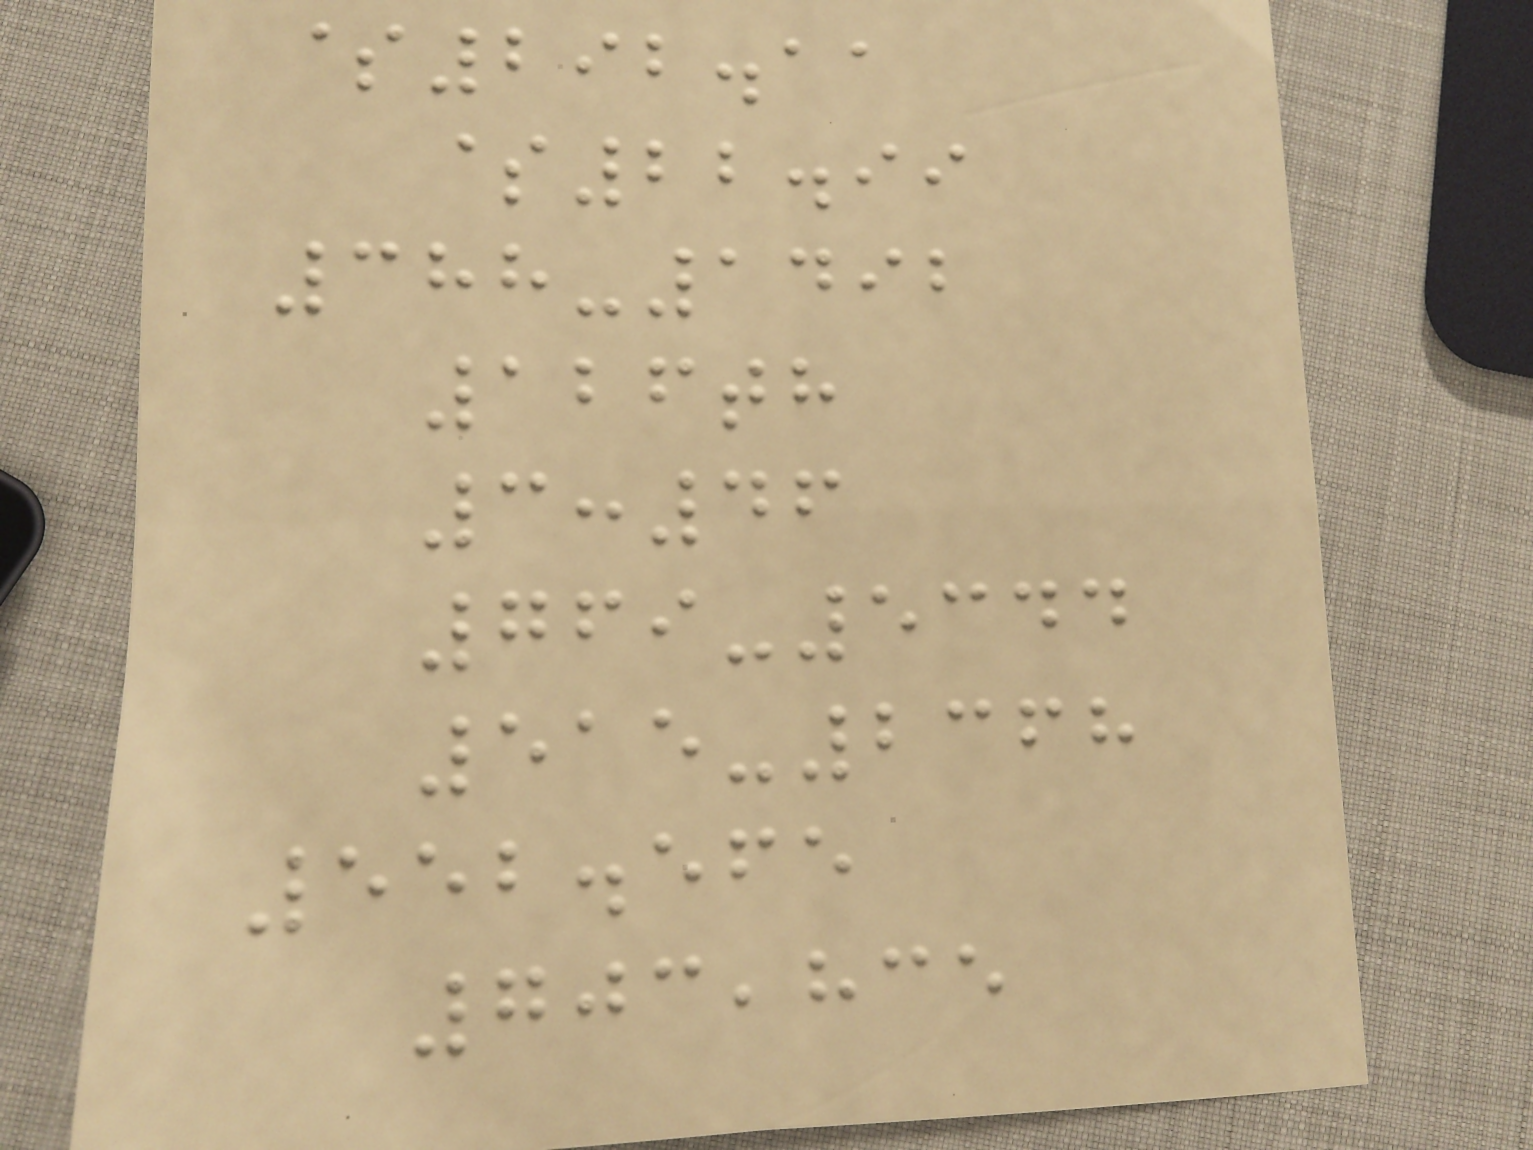$292.11
$22.99
388-1492
126th
3:46
769-5344
515-2368
552.565
703,835
